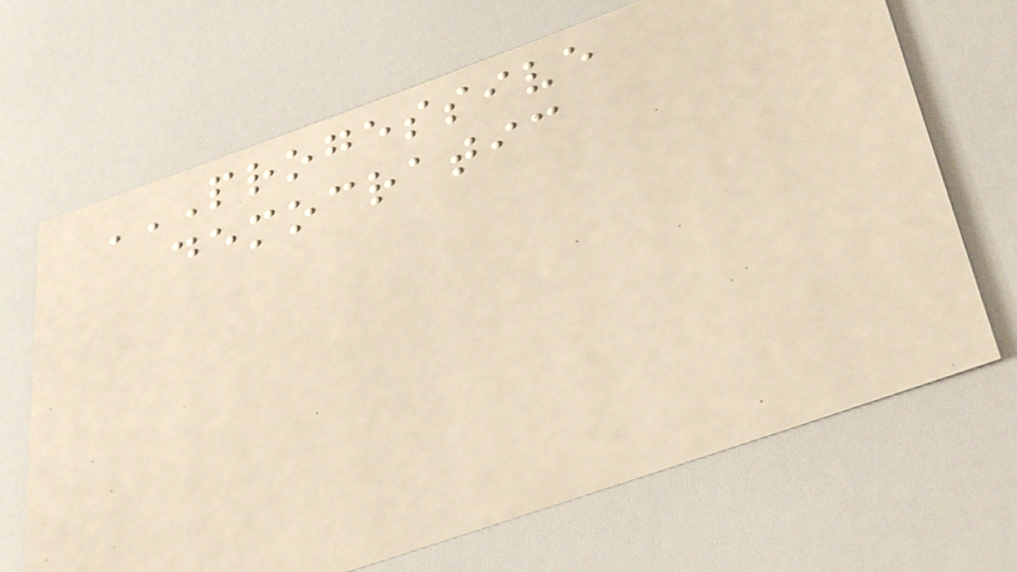PROGESSIVE
DEMOCRATIC
